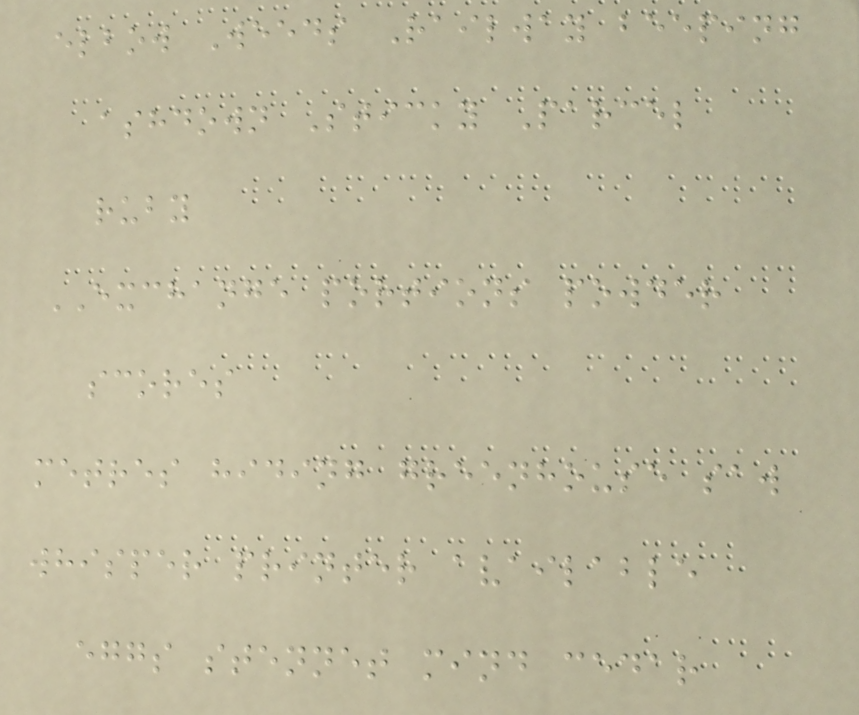elbow Weeds Railway beeping
ashdown Sticky Parcel
ruby
EXCHANGE portions powder
scores
metres hiding greenhouse saw
whisper printer available
eggs stennet mind cedar
